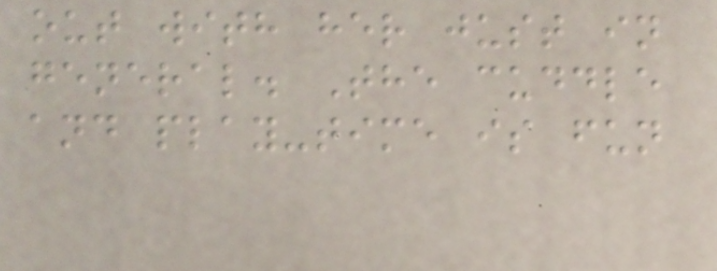out with her just in
general. The cuddle
and play-time is fun
